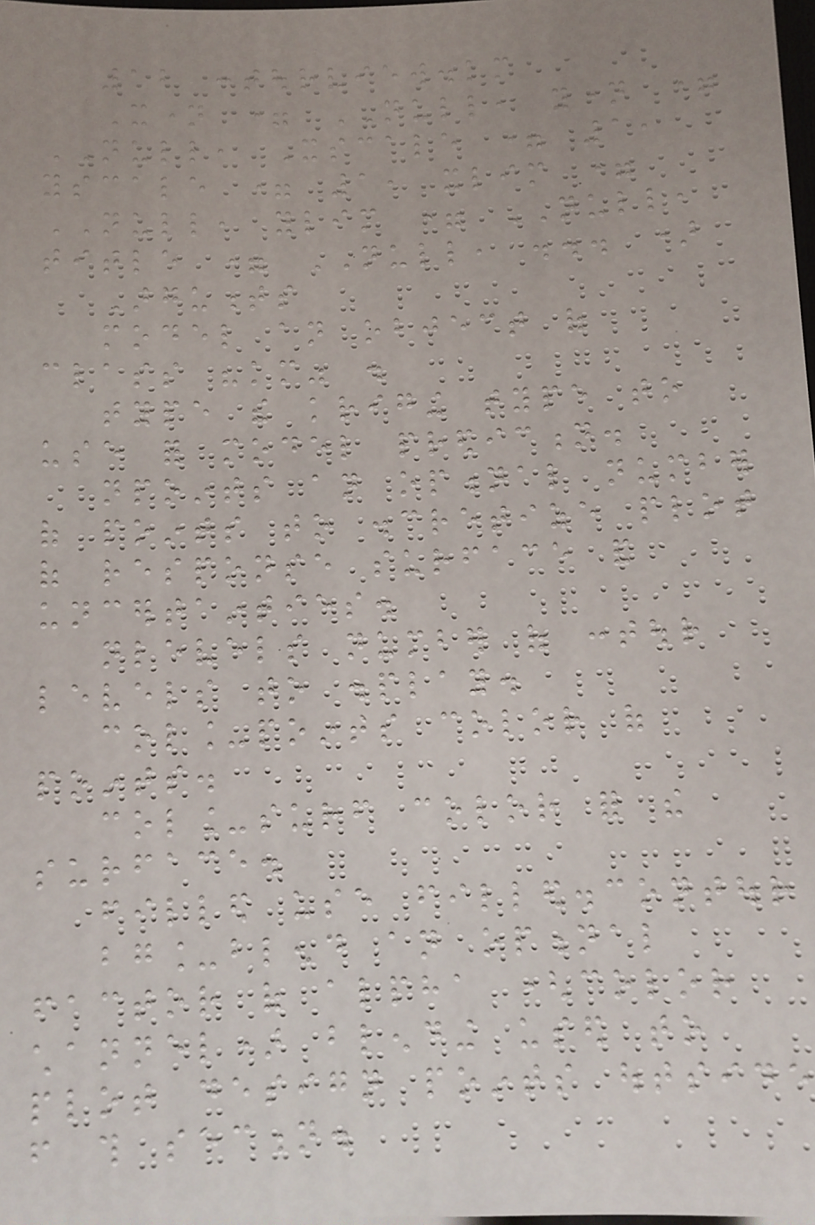12 contourview.km
Xname = NULL, yname =
NULL, Xscale = 1,
yscale = 1, xlim =
NULL, ylim = NULL,
title = NULL, ... )
Arguments
model an object of
class "km" .
type the kriging type to
use for model prediction.
npoints an optional number
of points to discretize plot
of response surface and
uncertainties.
nlevels number of contour
levels to display.
col_points color of
points.
col_surf color for the
surface.
filled use filled.contour
bg_blend an optional
factor of alpha (color
channel) blending used to
plot design points outside
from this section.
